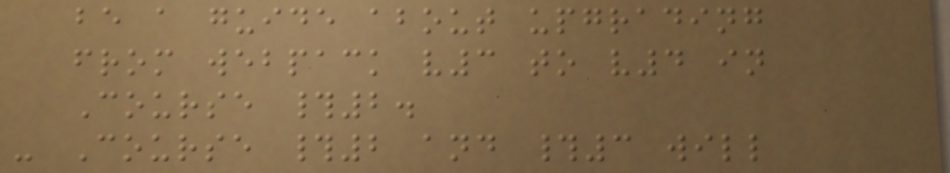be a guide about upgrading
from webpack v3 to v4 in
Course #2.
- Course #2 and #3 will
